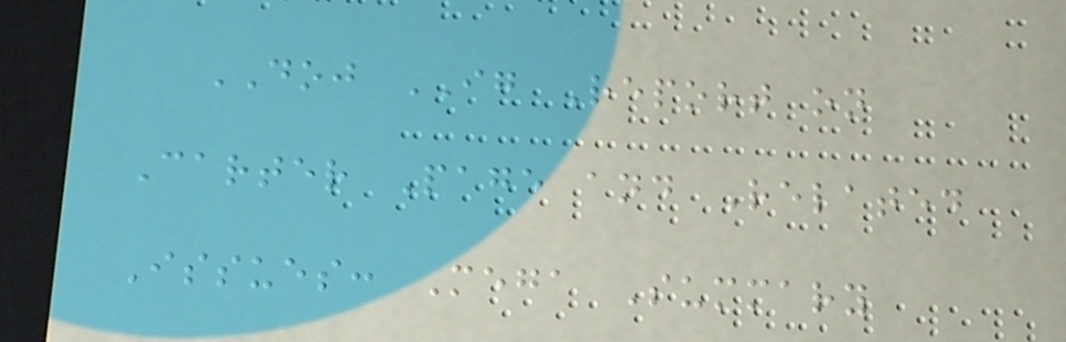DOJ IG Report on
Carter Page and Related
Issues: Mega Summary
